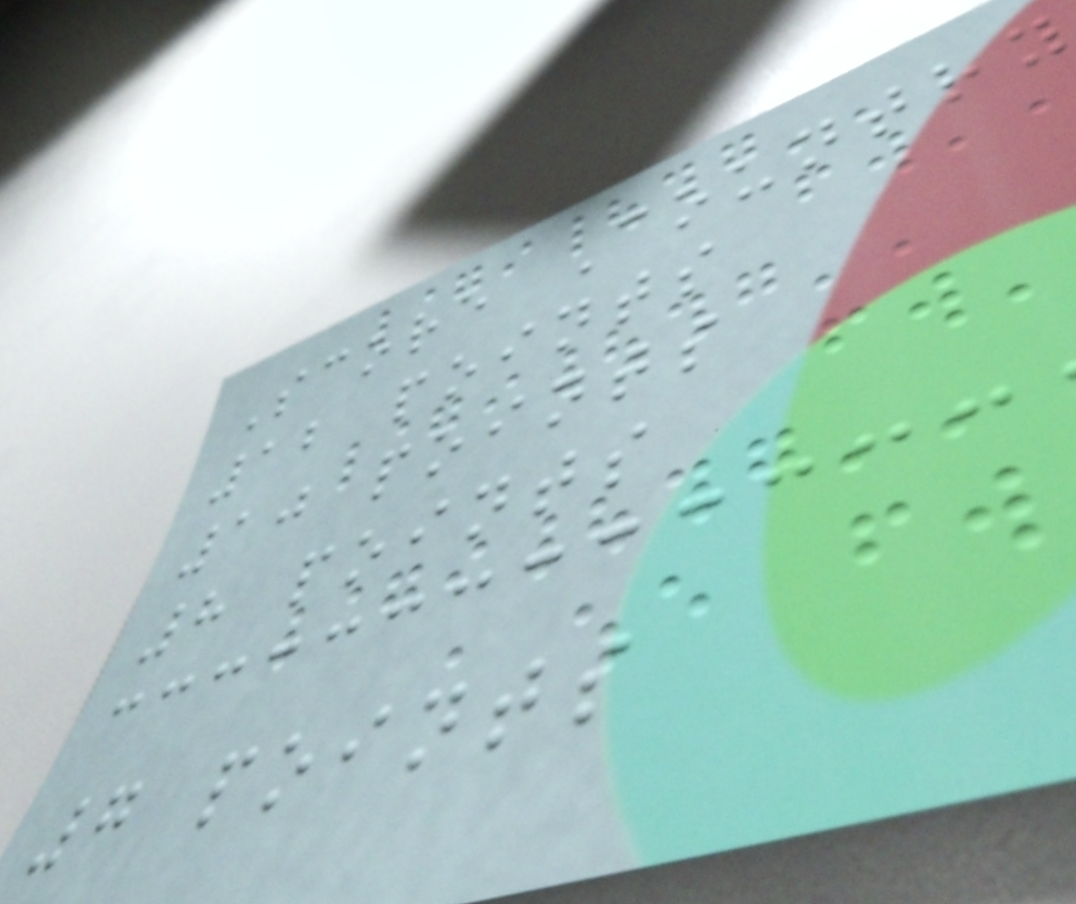Score Country
12 points
10 points
8 points
7 points
